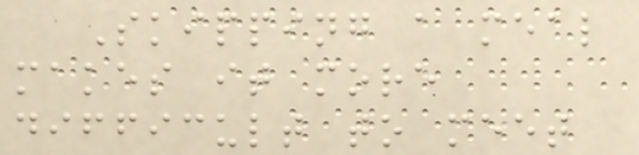Skipping a meal
makes it more
difficult to meet
